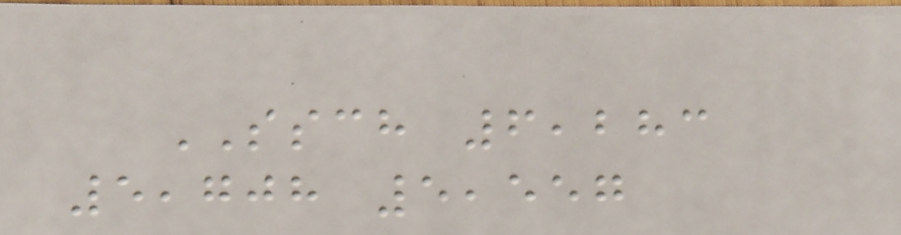SSCH 6,283
5,708 5,557
